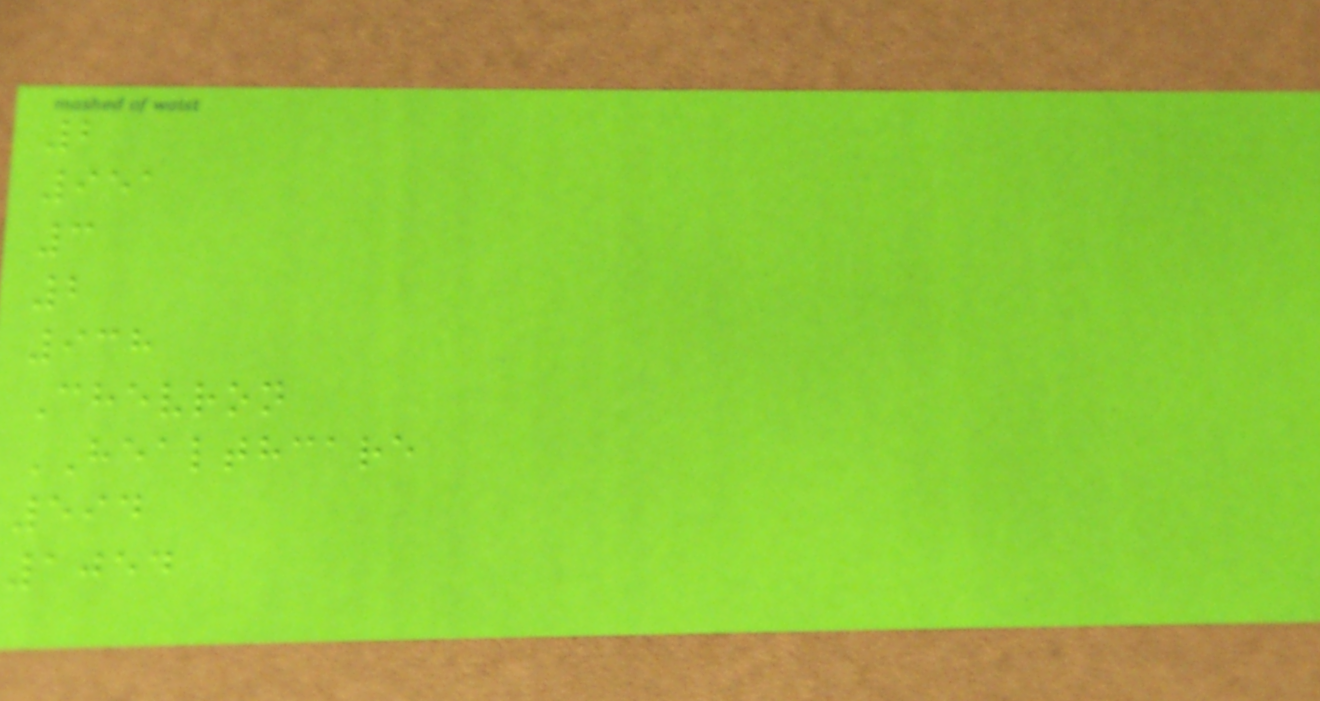2
951
3
2
938
Chevron
HEALTHCARE
594
1054
